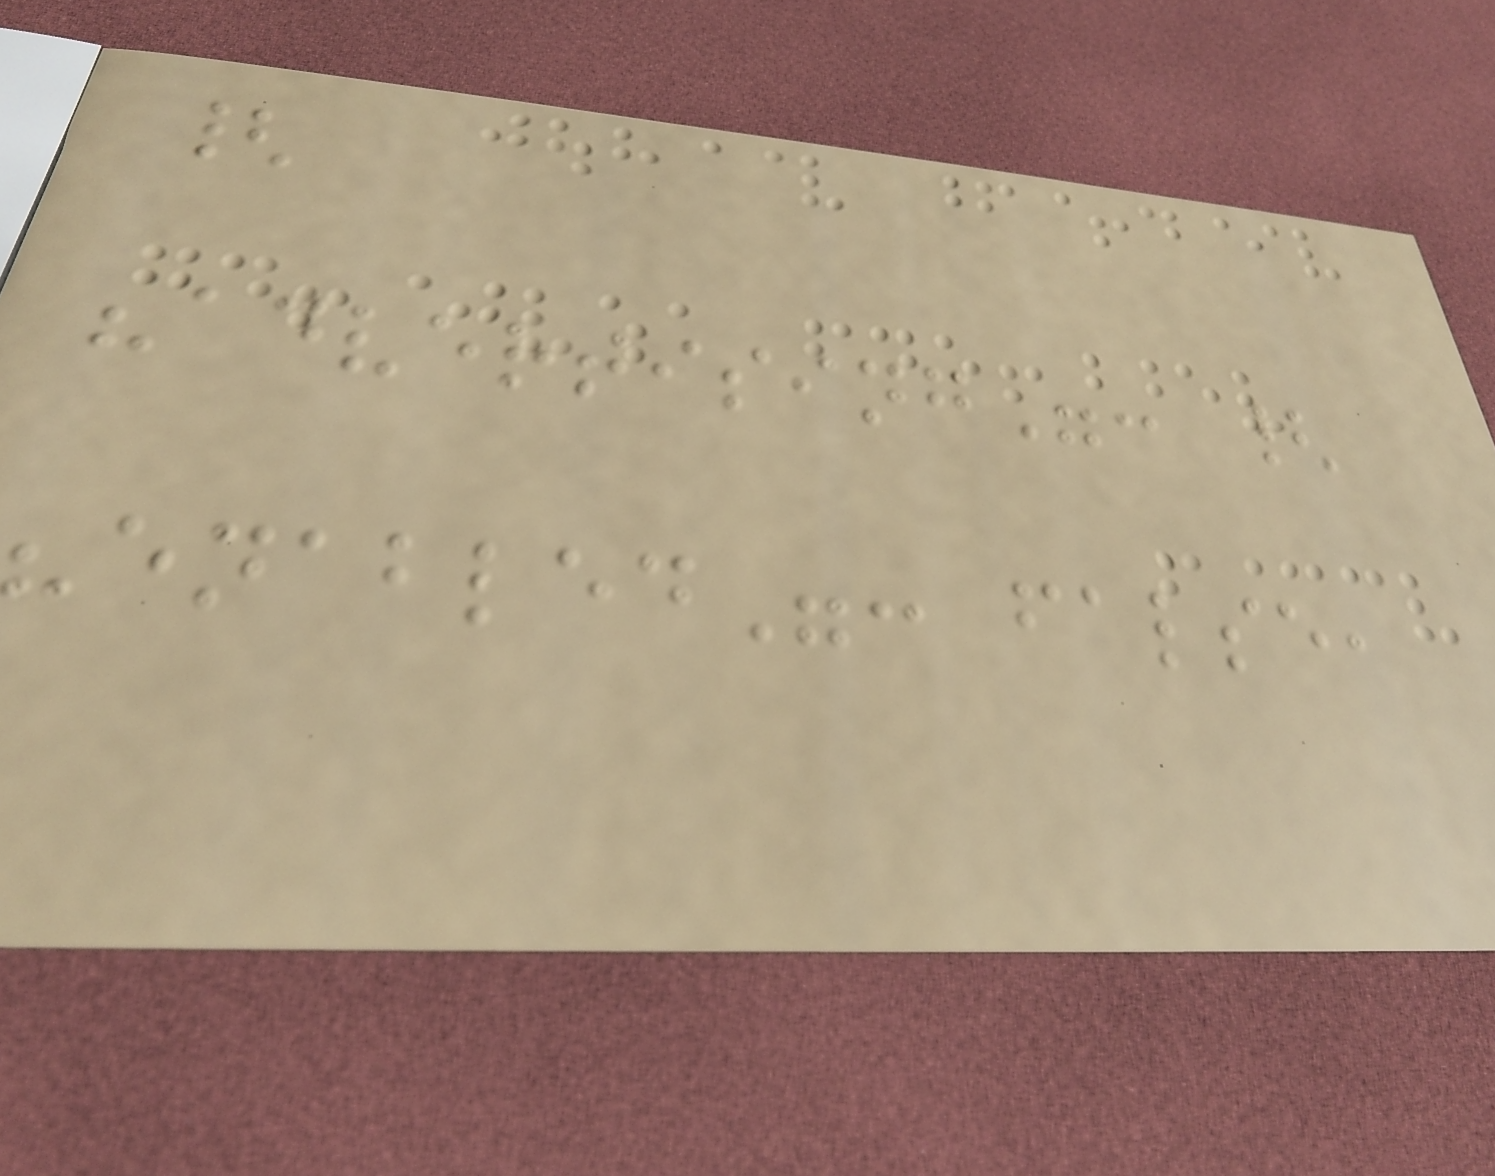{
"advertising": {
"enabled": false,
